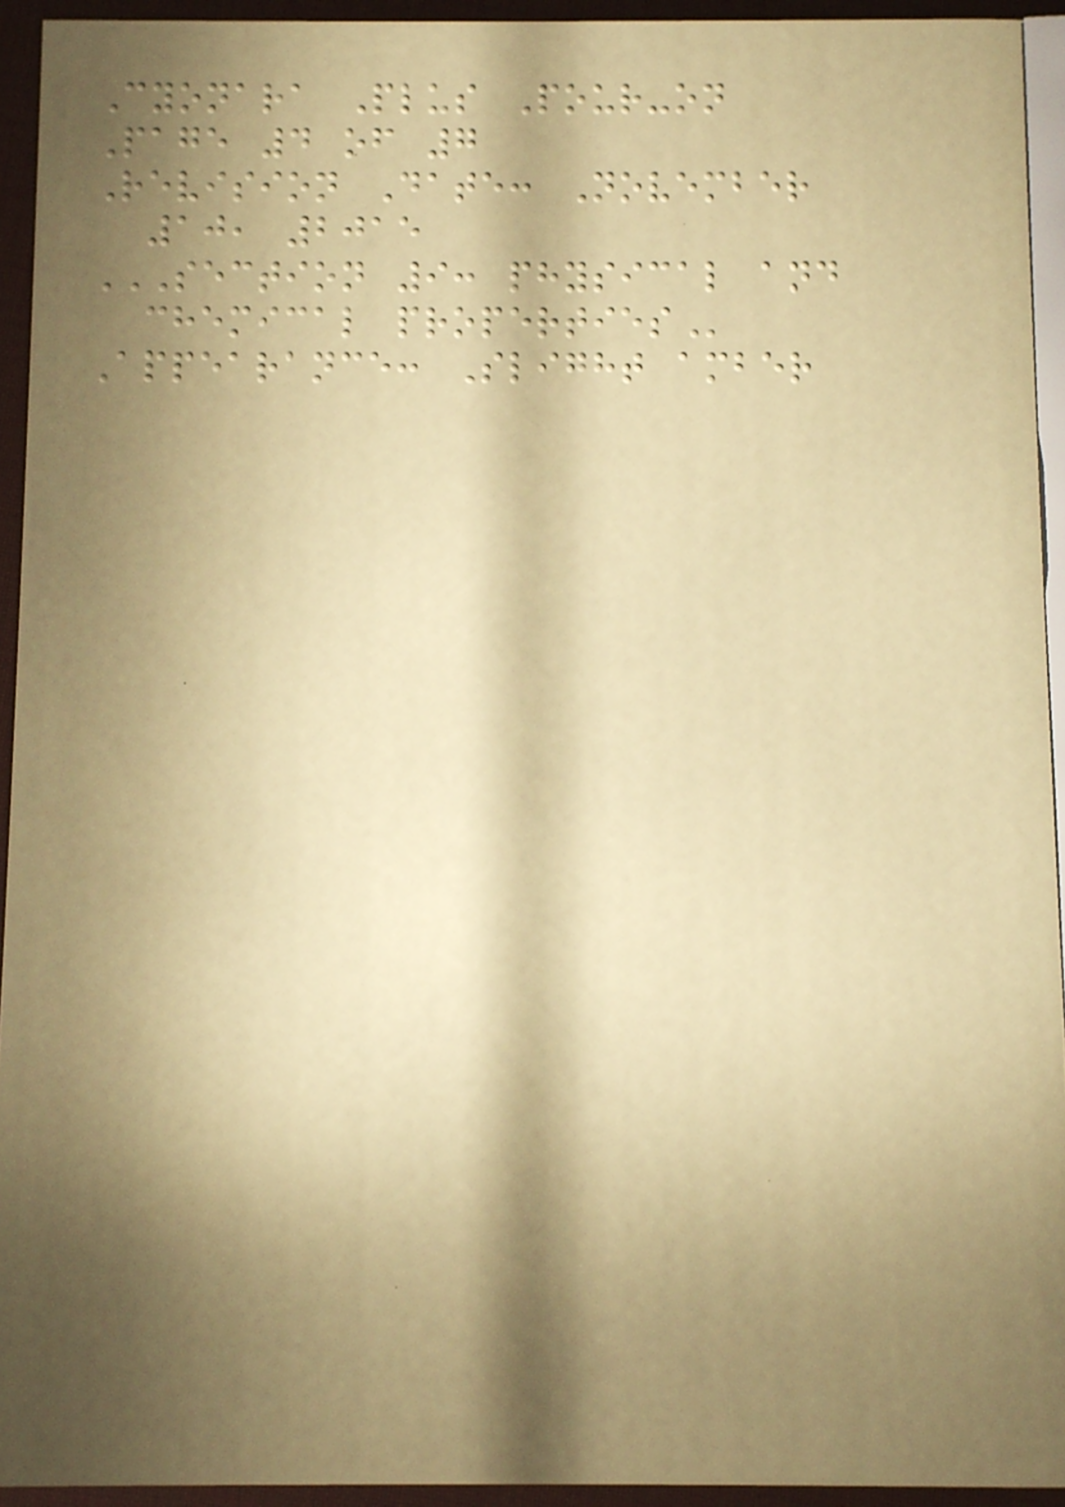Cyonara Plus Pour-on
Page 4 of 7
Revision Date: November
10, 2015
SECTION 9: PHYSICAL AND
CHEMICAL PROPERTIES
Appearance: Slight amber
